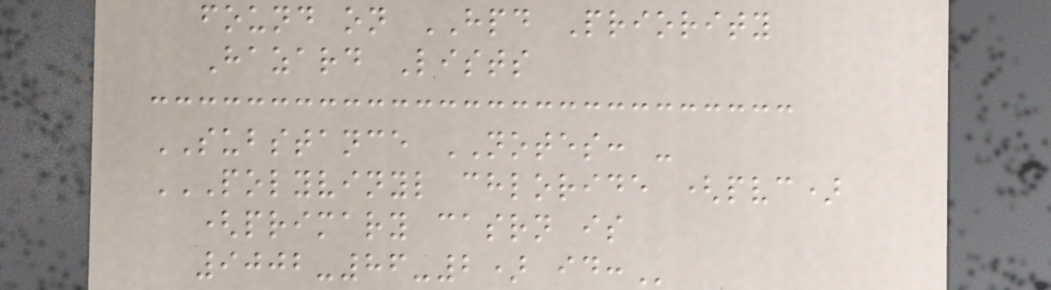found on HPD Priority
Hazard Lists
SUBSTANCE NOTES: -
POLYVINYL CHLORIDE (PVC)
(PRIMARY CASRN IS
9002-86-2) ID:
